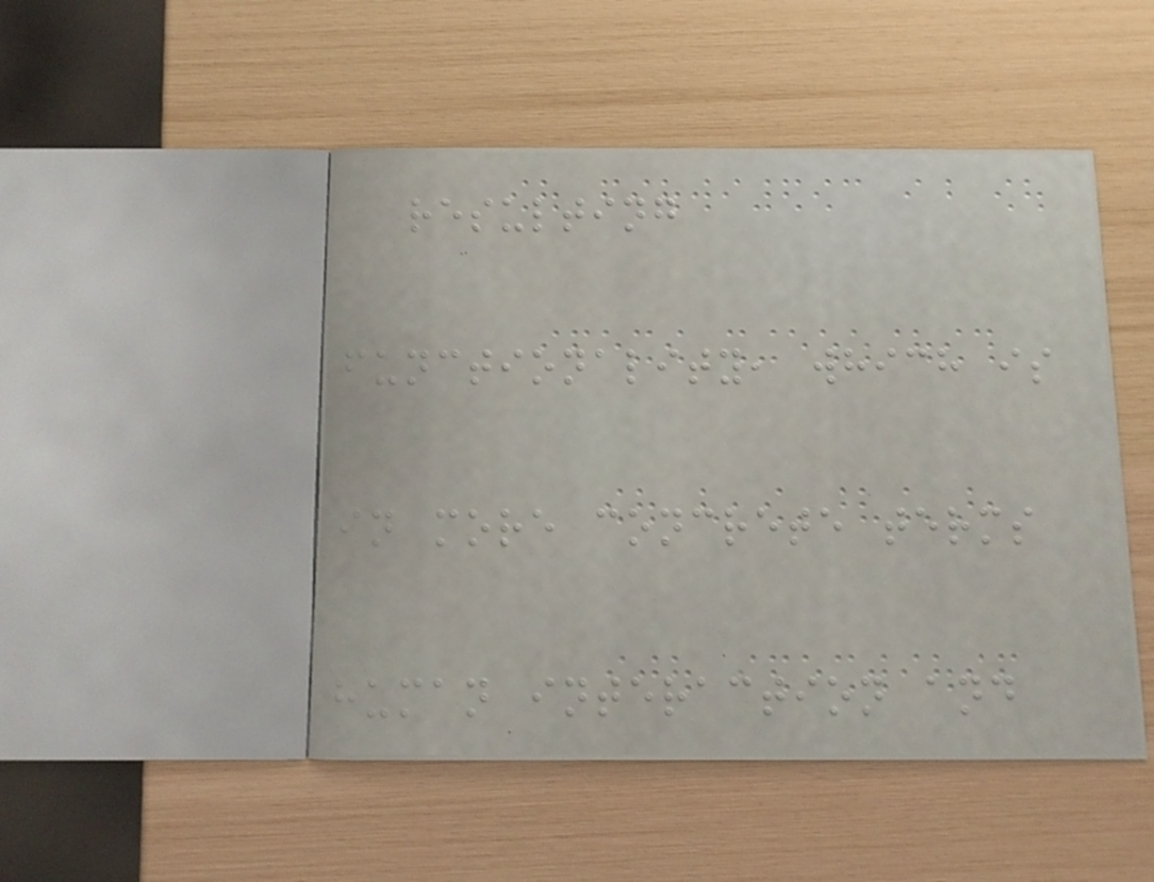resulting
functionality, which is
in more concrete terms
human interaction and
